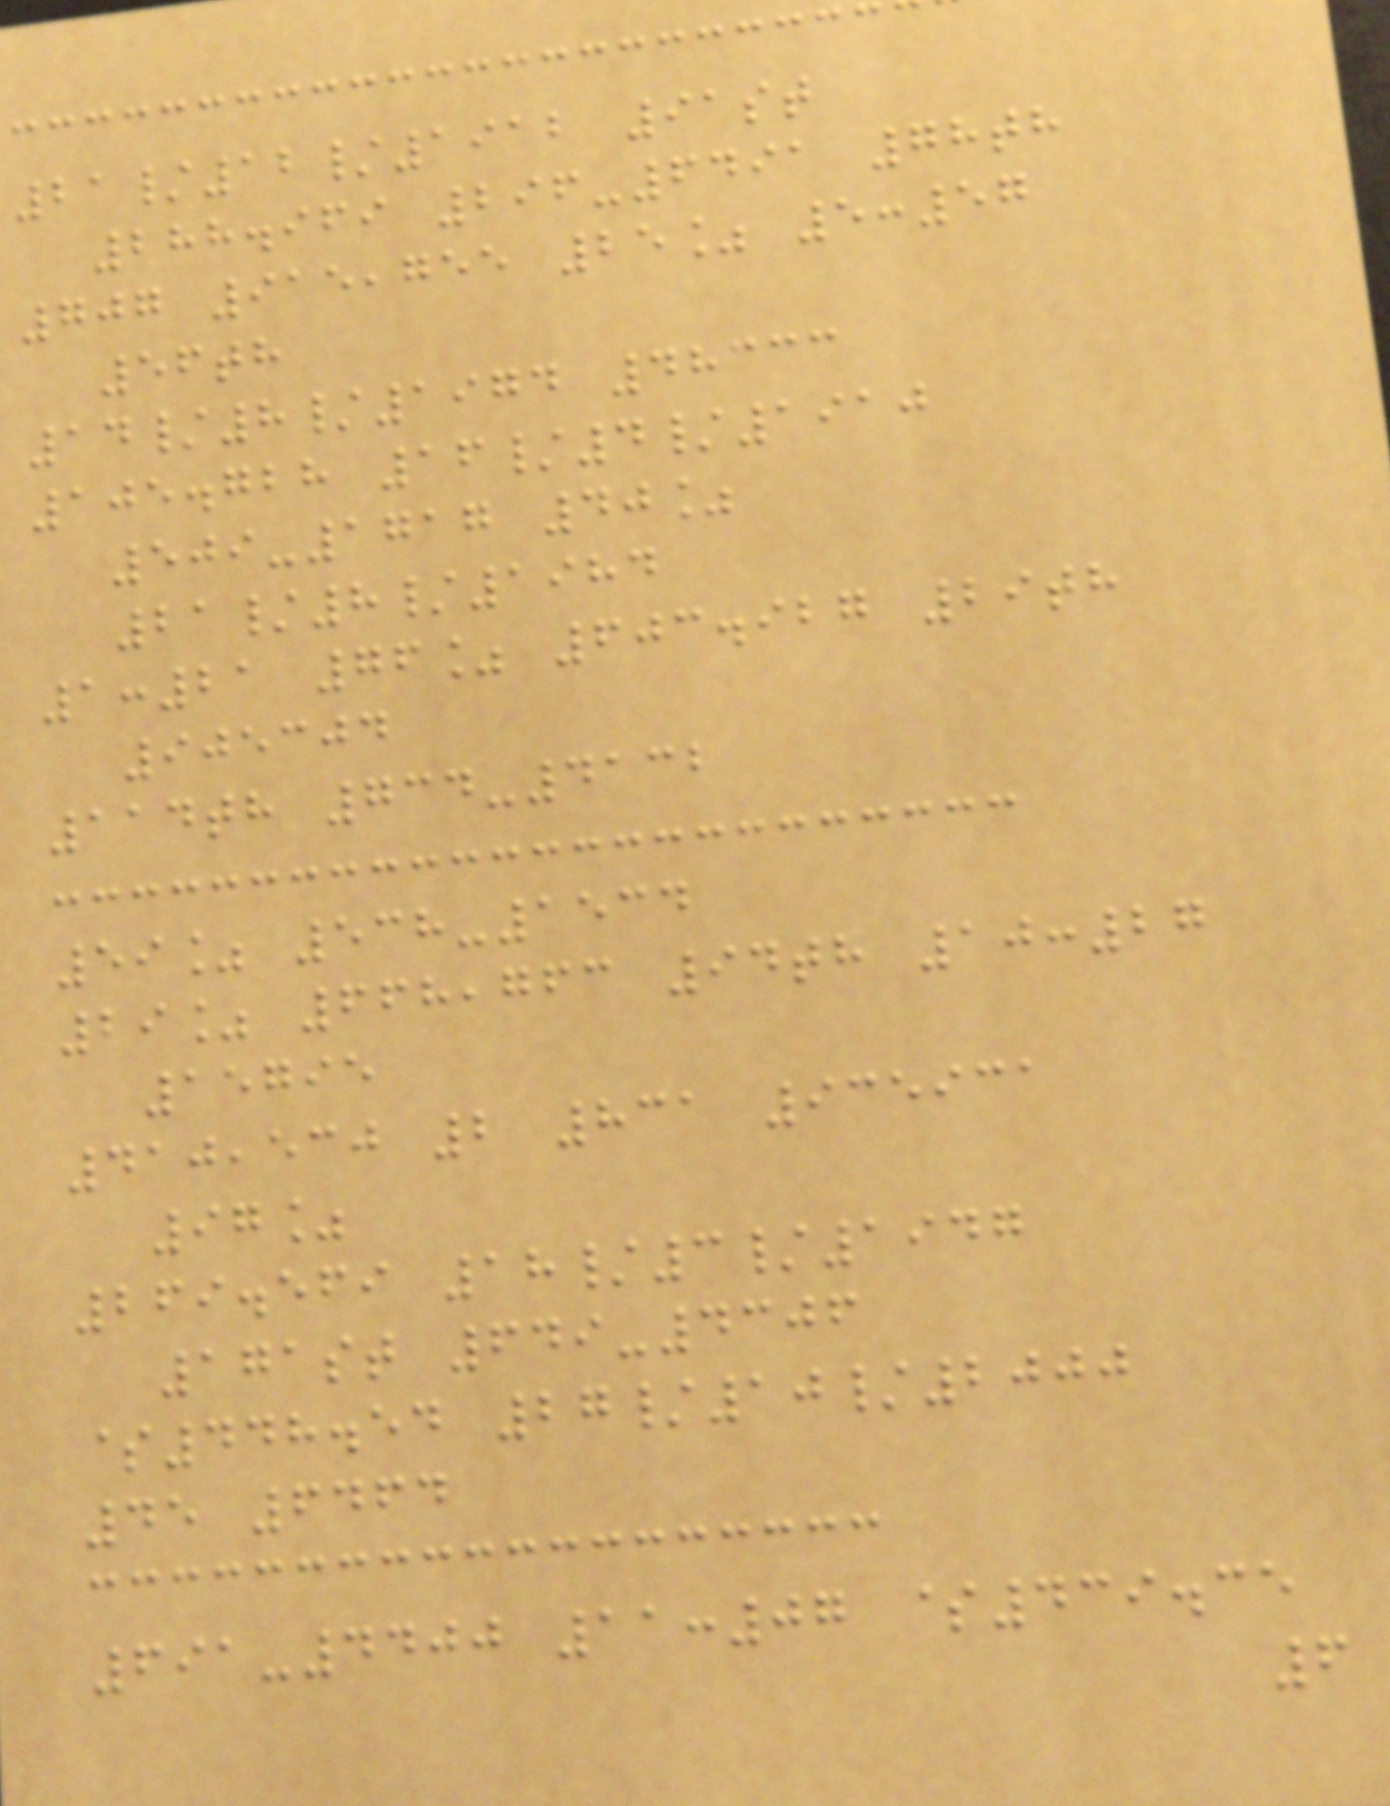21/12/1912 91st
288.969 296-6491 78th
707 915,755 25% 5:57
56th
14/8/1974 48333
105.728 16/4/1910
509-1717 40%
21/8/1984
1:21 76% 603.927 29th
905304
114th 734-4132
59% 538-1534
29% 668,763 94th 10:27
15795
410,530 2 831 935931
97%
269.569 18/3/1947
171st 649-4306
$448.54 27/10/2000
45 6464
691-4400 11:07 $439.35
6
